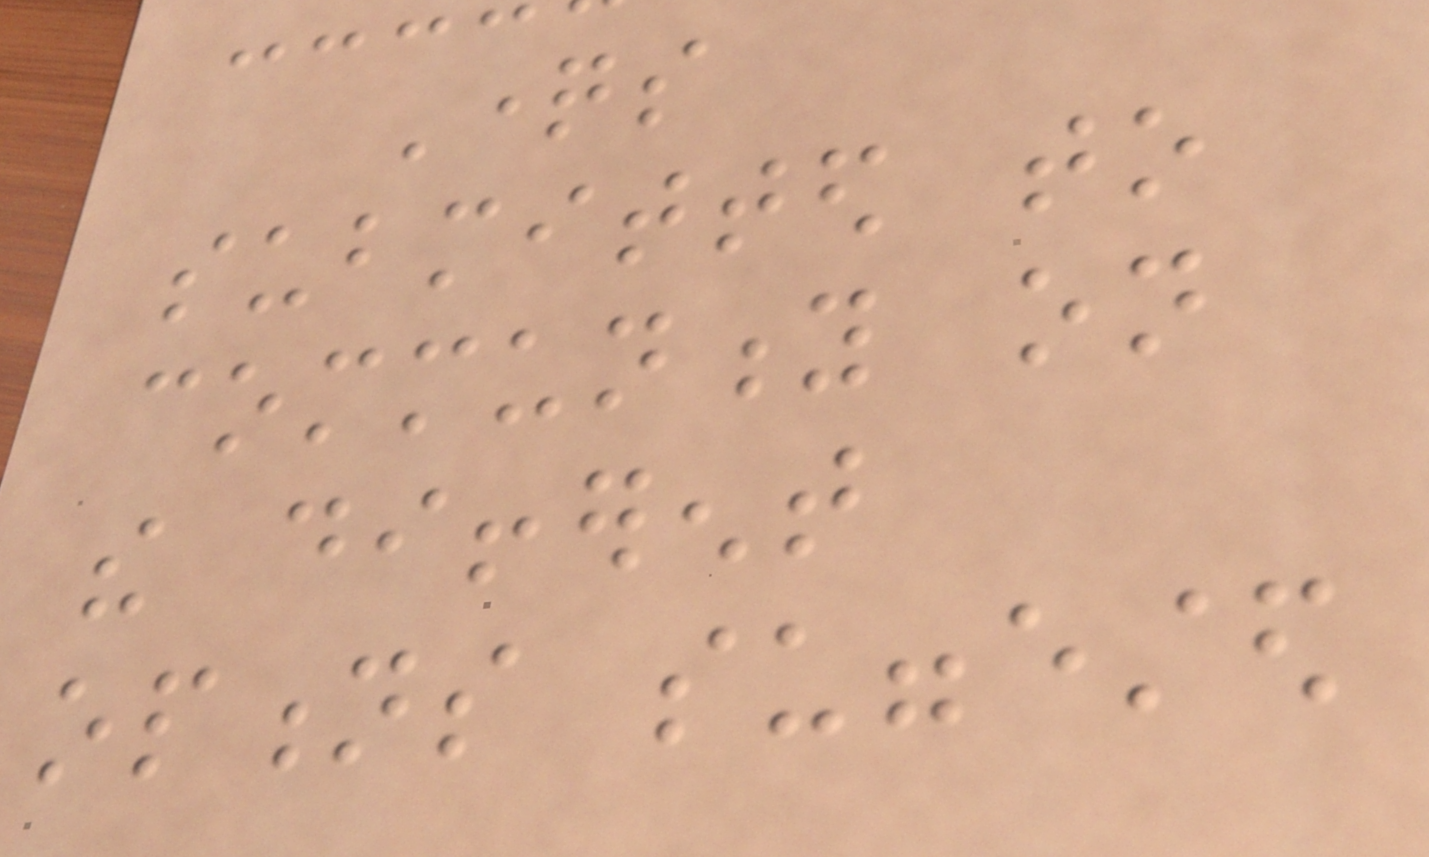Questions
submitted to
community on
the different
options suggested
